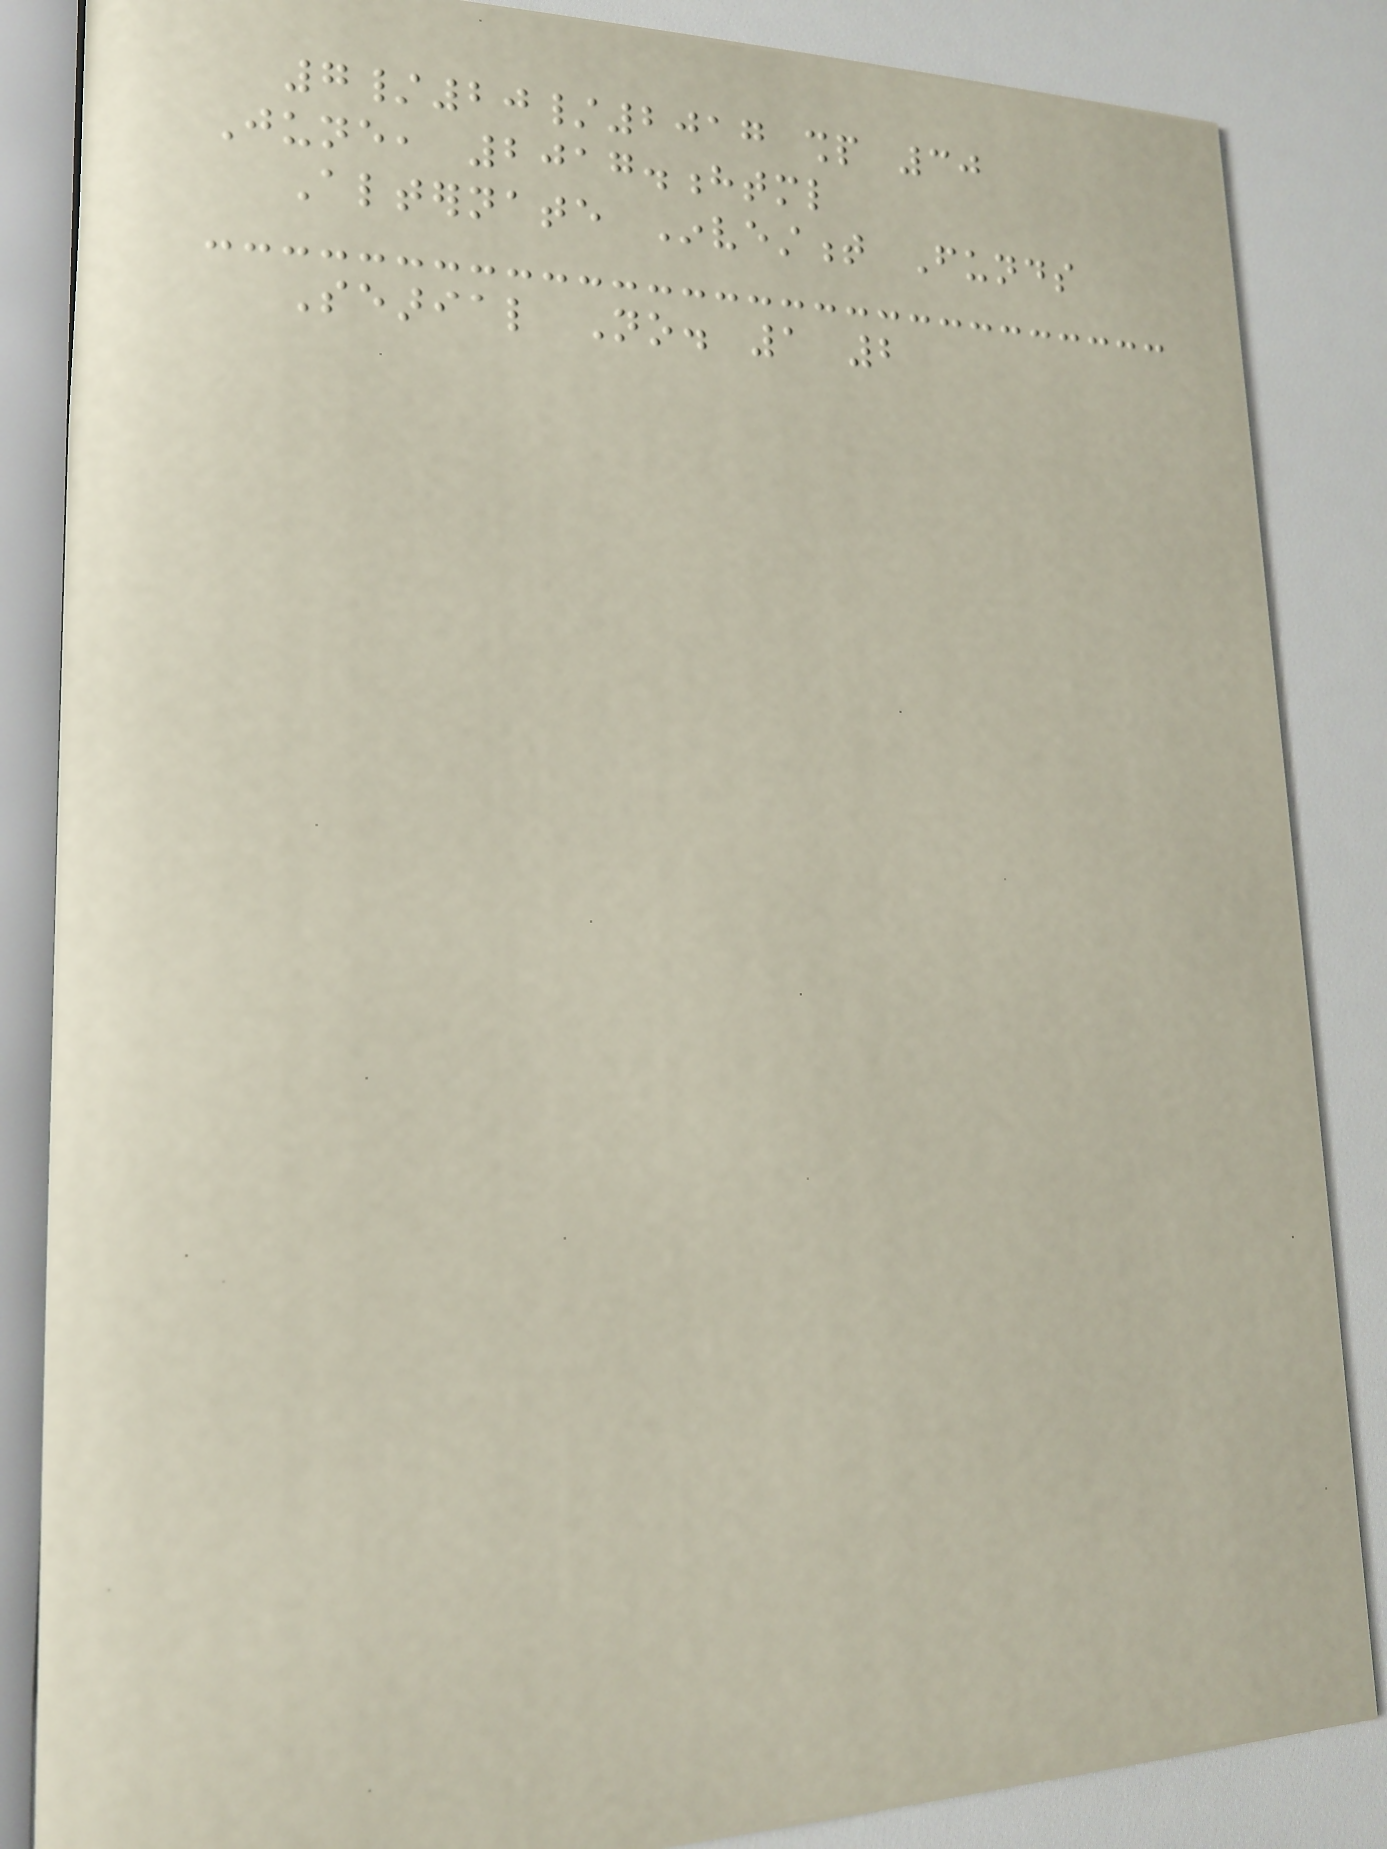7/20/2017 shp 30
June, 2017.html
Alternate Investment Funds
Searial No. 1 2
